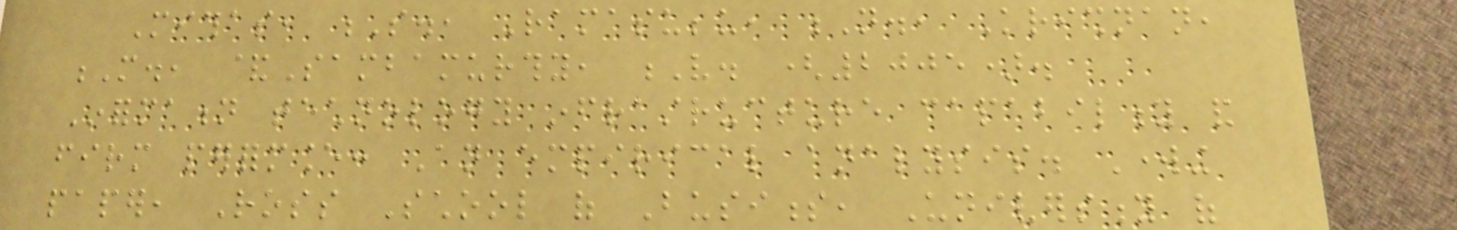Mithas, S., Ramasubbu, N., Krishnan,
M., &Sambamurthy, V. (2005).
Information technology infrastructure capability and
firm performance: An empirical analysis. Working
paper, Ross School of Business, University of
